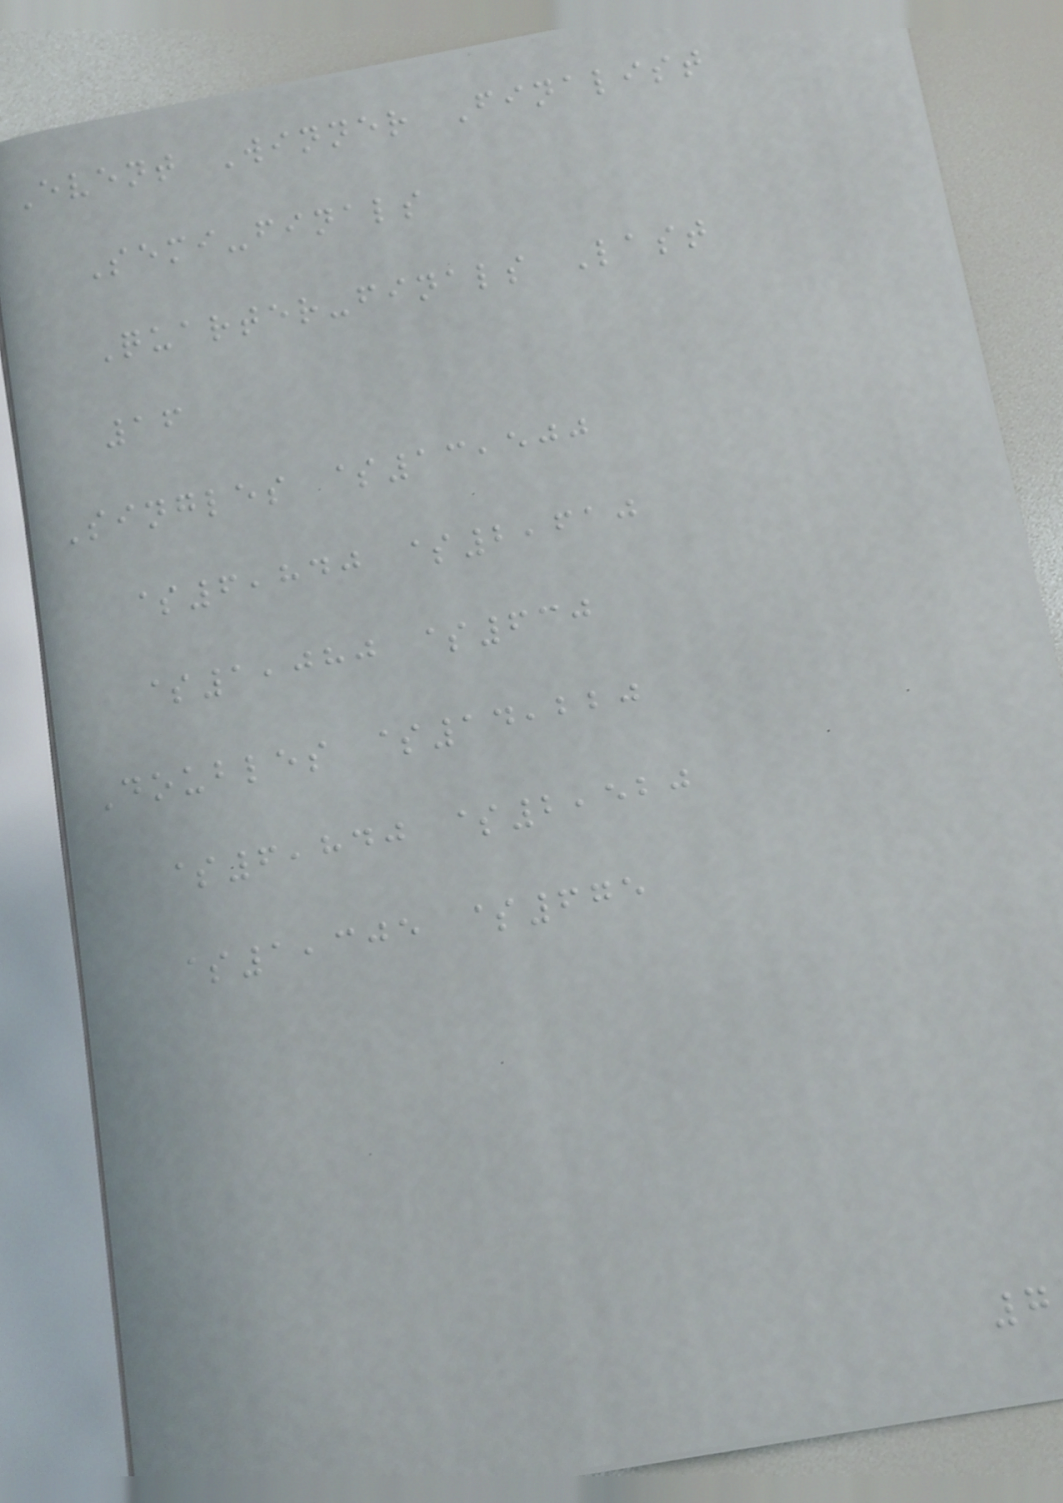Event Winner Finalist
Semi-finals
Quarter-finals Last
16
Singles $13,500
$6,840 $2,610
$1,080 $630
Doubles $14,220
$6,840 $2,520
$1,305 $675
7
